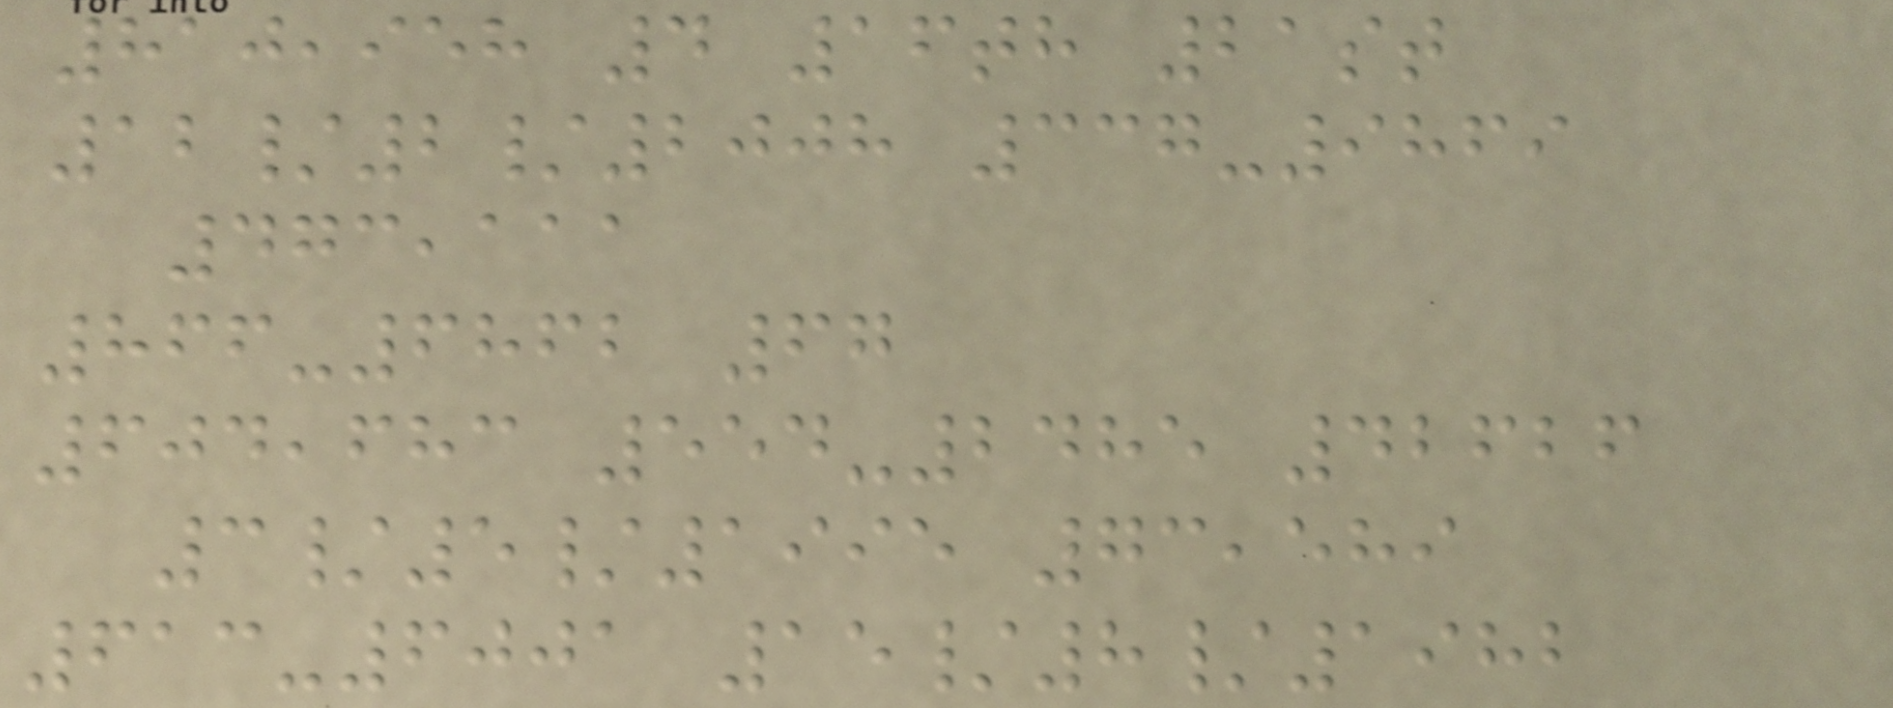810,958 4 16th 21st
12/2/2008 337-9869
473,111
866-6862 67
604,683 554-2485 42626
3/5/1995 73,589
613-6001 15/8/1982
